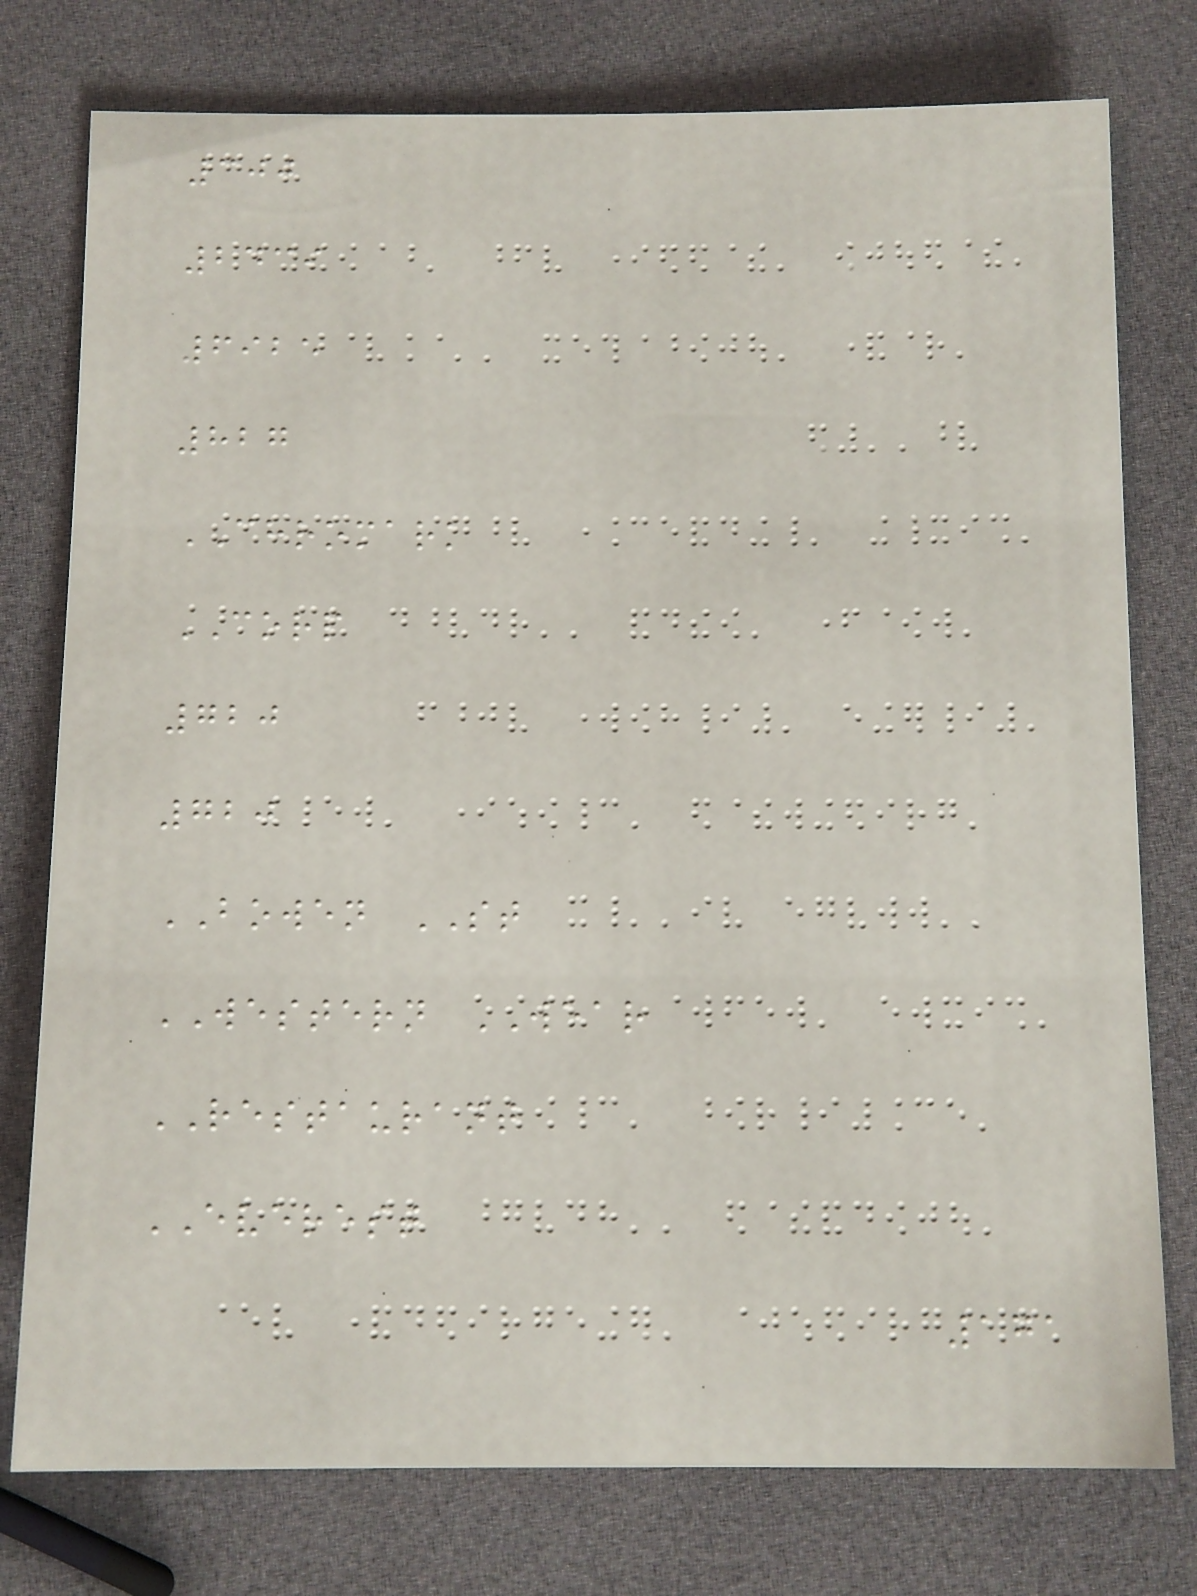300
2439
6925
827
CHROMARK
CORP
720
720
BOWEN ST
WESTERN WEAR
RESTAURANT
EVEREST
171
